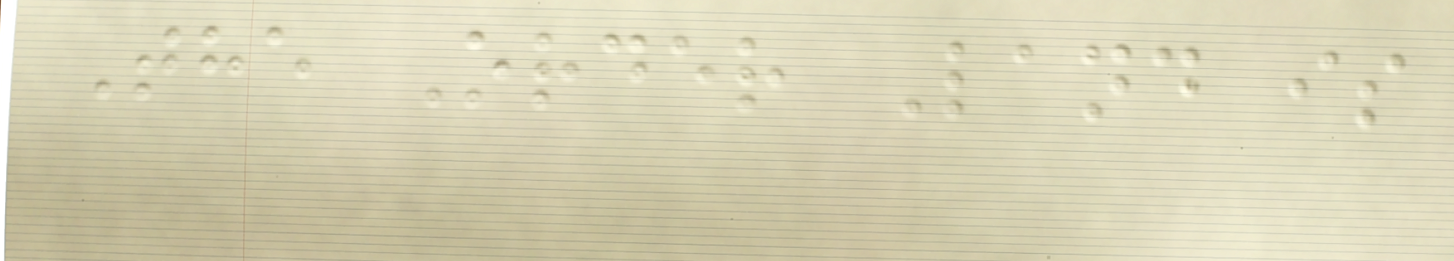The Order Land is
